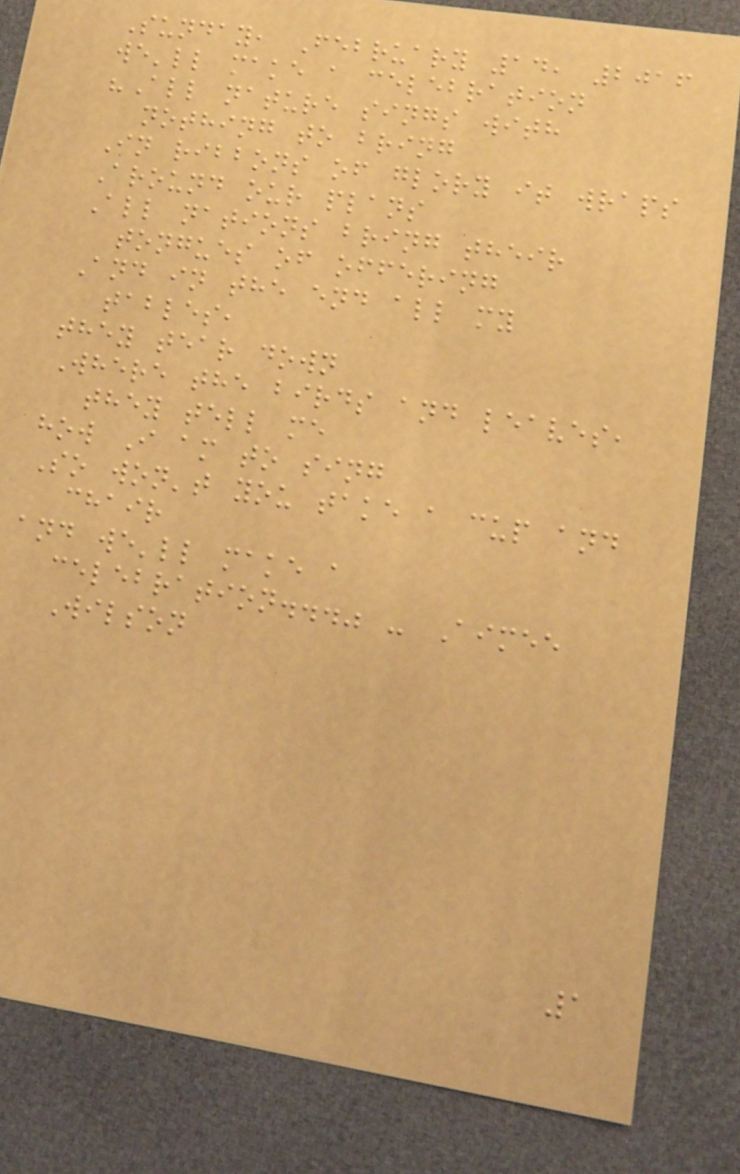Sunday, February 14, 2016
we'll make a celebration
"All nature sings with
nothing to bring
In ribbons of glory it wraps
Around our plans
All nations bring their
tongues of offering
And in the end all my
tables,
they tear down
Where the birds and leaves,
they tell me
how I am to sing
So won't you take a cup and
chair
and we'll make a
celebration..." - Aimee
Wilson
1
